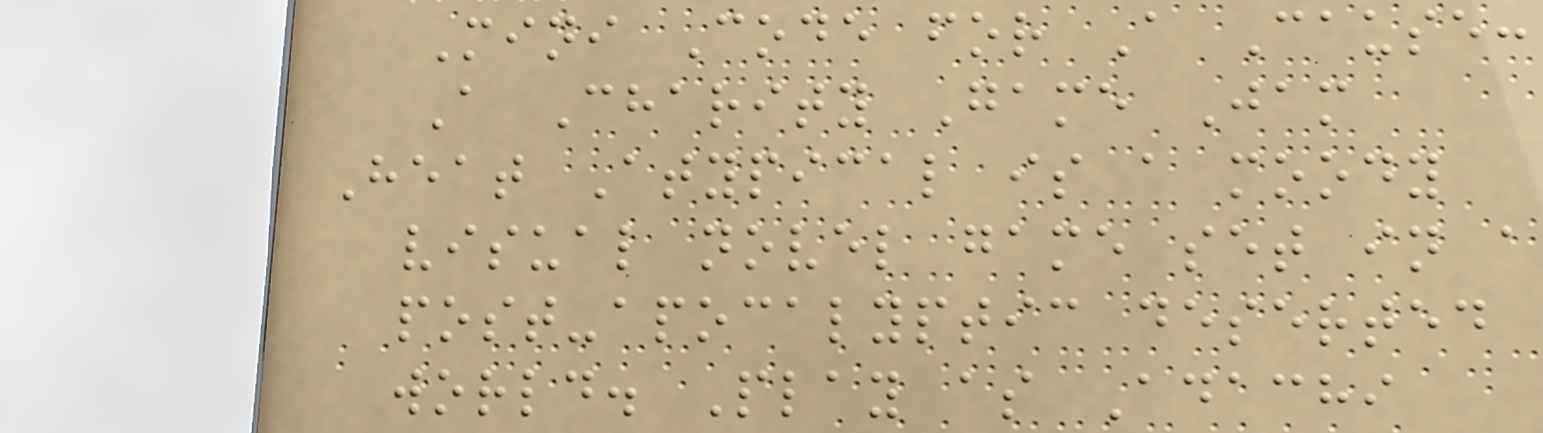Mini Code for A Cause:
A Charity Game Jam
Heat Atypical is a moody
visual novel game set in a
post-apocalyptic deserted
world. Play as Adachi
